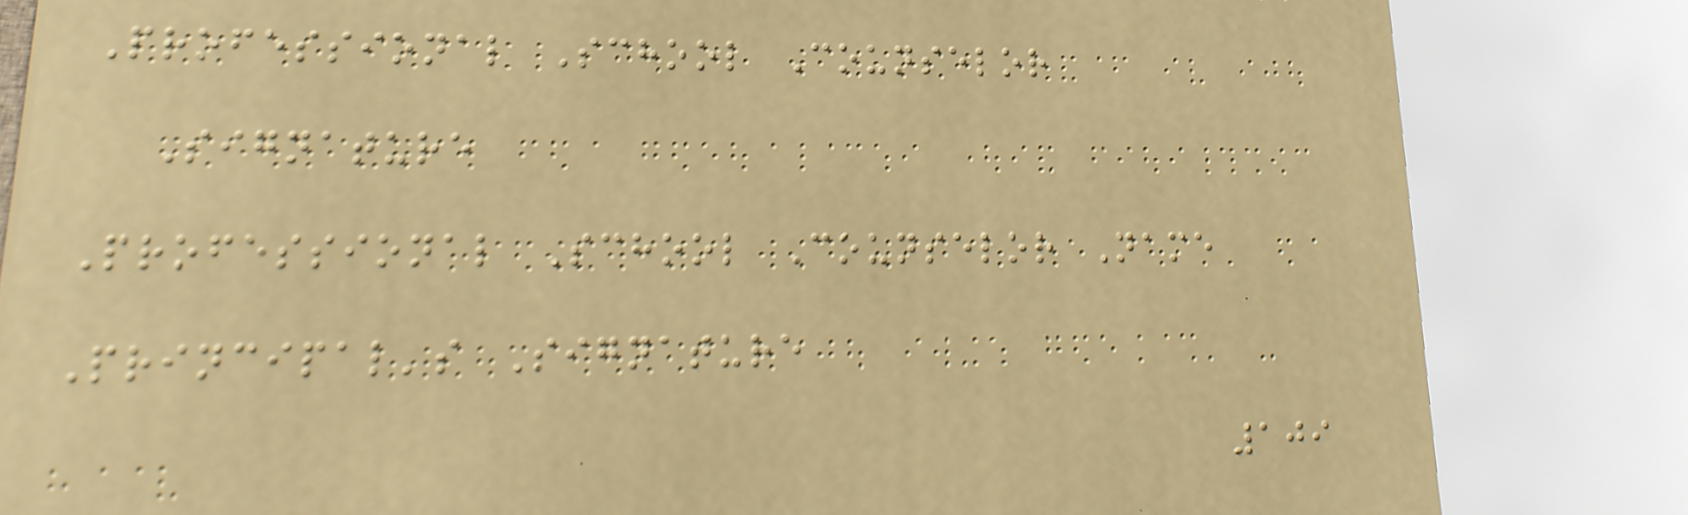Professional School Counselor
Signature
Professional School Counselor Name
Principal's Signature
109
